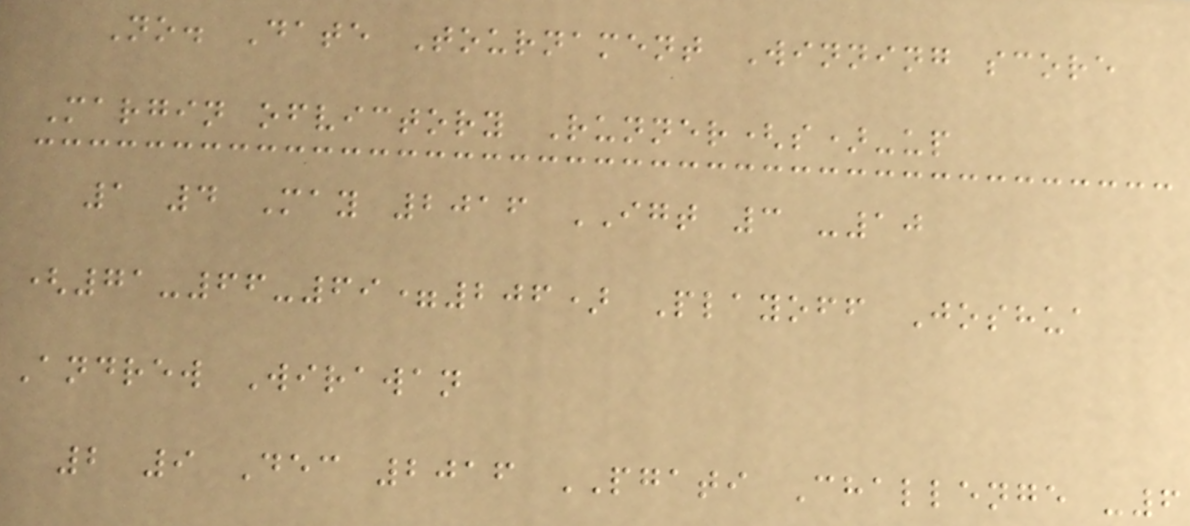No. Date Tournament Winning score
Margin ofvictory Runner(s)-up
1 4 May 2016 IGT 3 -10
(71-66-69=206) Playoff Joshua
Andrew Wirawan
2 9 Dec 2016 PGATI Challenge -6
